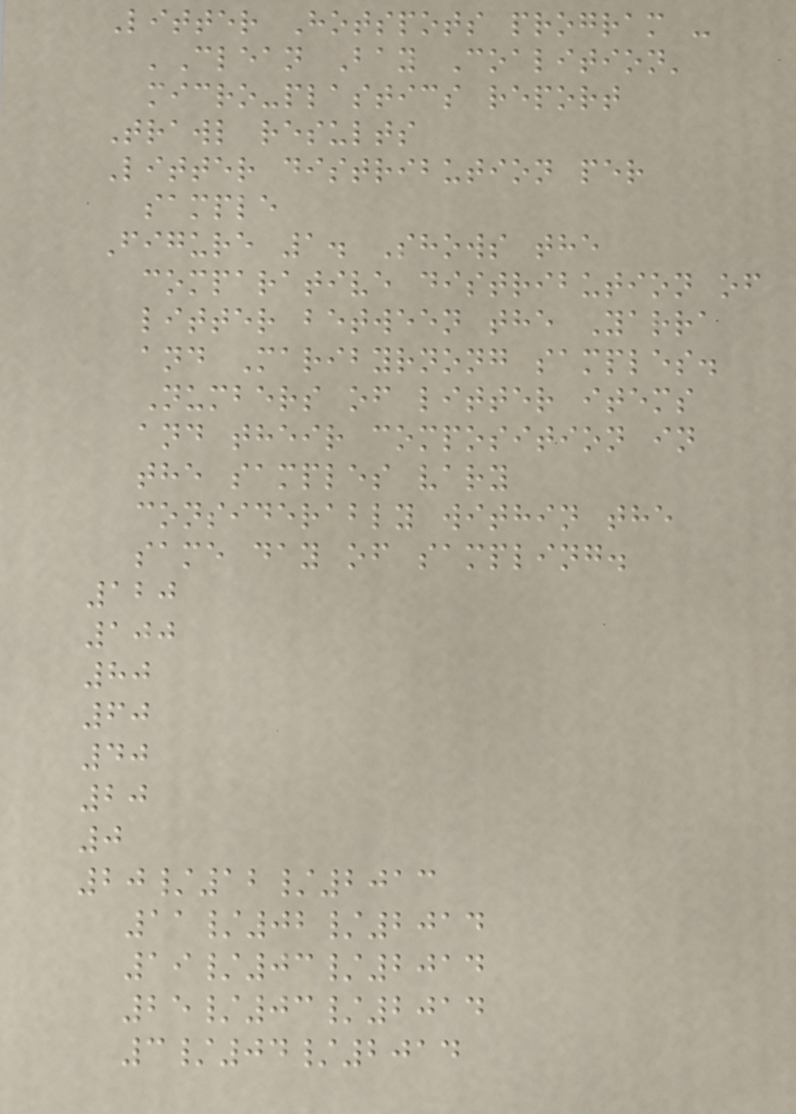Litter Hotspots program -
'Clean Bay Coalition'
micro-plastics report
Trawl results
Litter distribution per
sample
Figure 1. Shows the
comparative distribution of
litter between the Yarra
and Maribyrnong samples.
Numbers of litter items
and their composition in
the samples vary
considerably within the
same day of sampling.
120
100
80
60
40
20
0
20/12/2013
11/02/2014
19/03/2014
25/03/2014
3/04/2014
